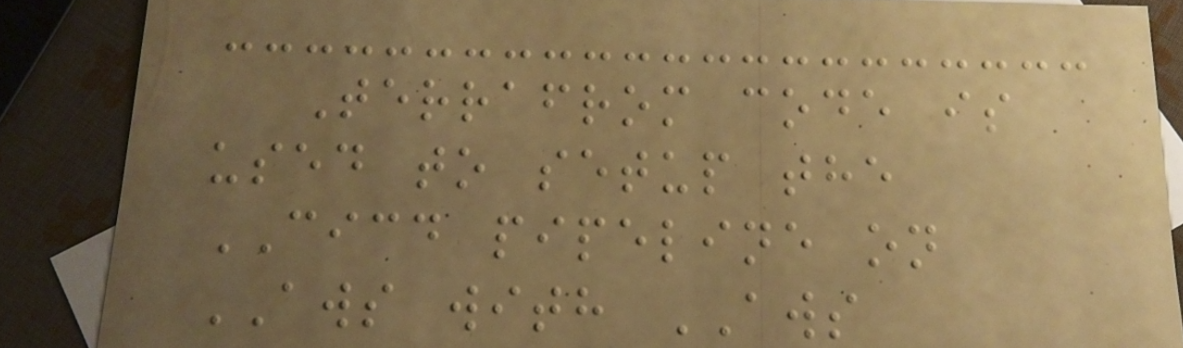Terrafrom code is
used to setup the
CICD pipeline on
AWS with AWS
